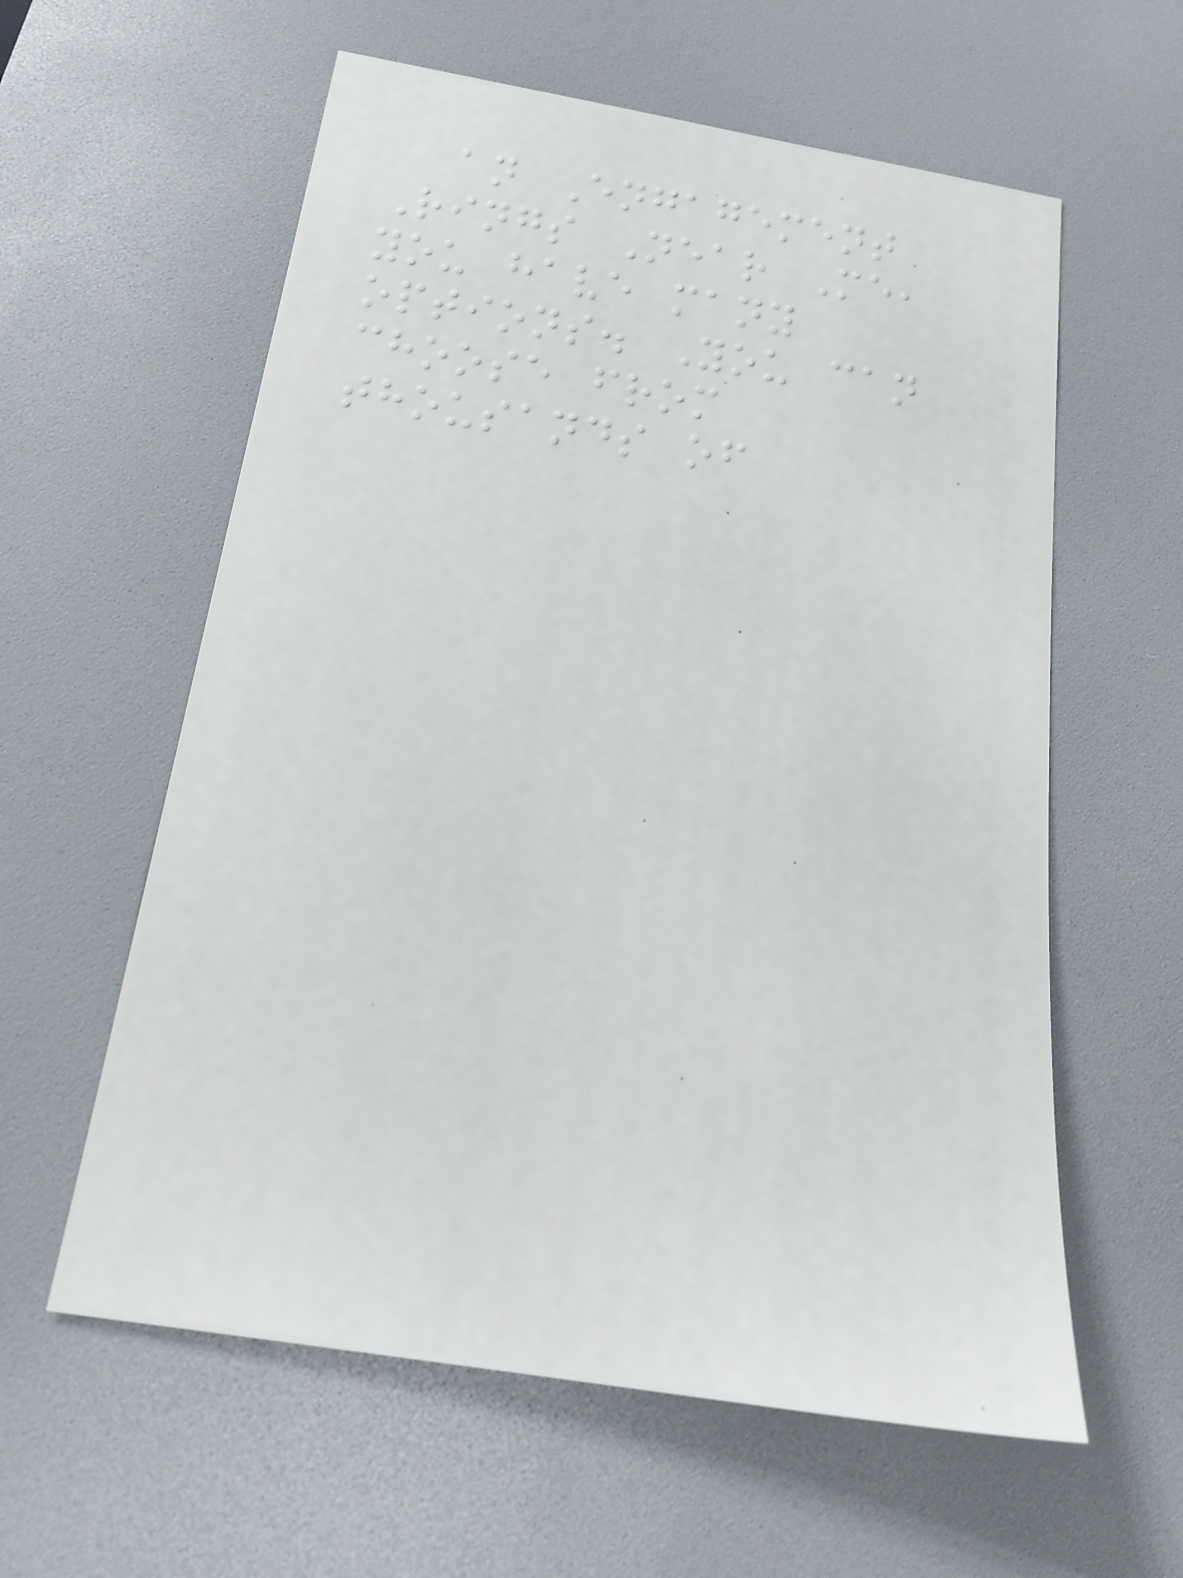an Engagement
Rings Near Me,
you have many
options. You can
choose from
thousands of
